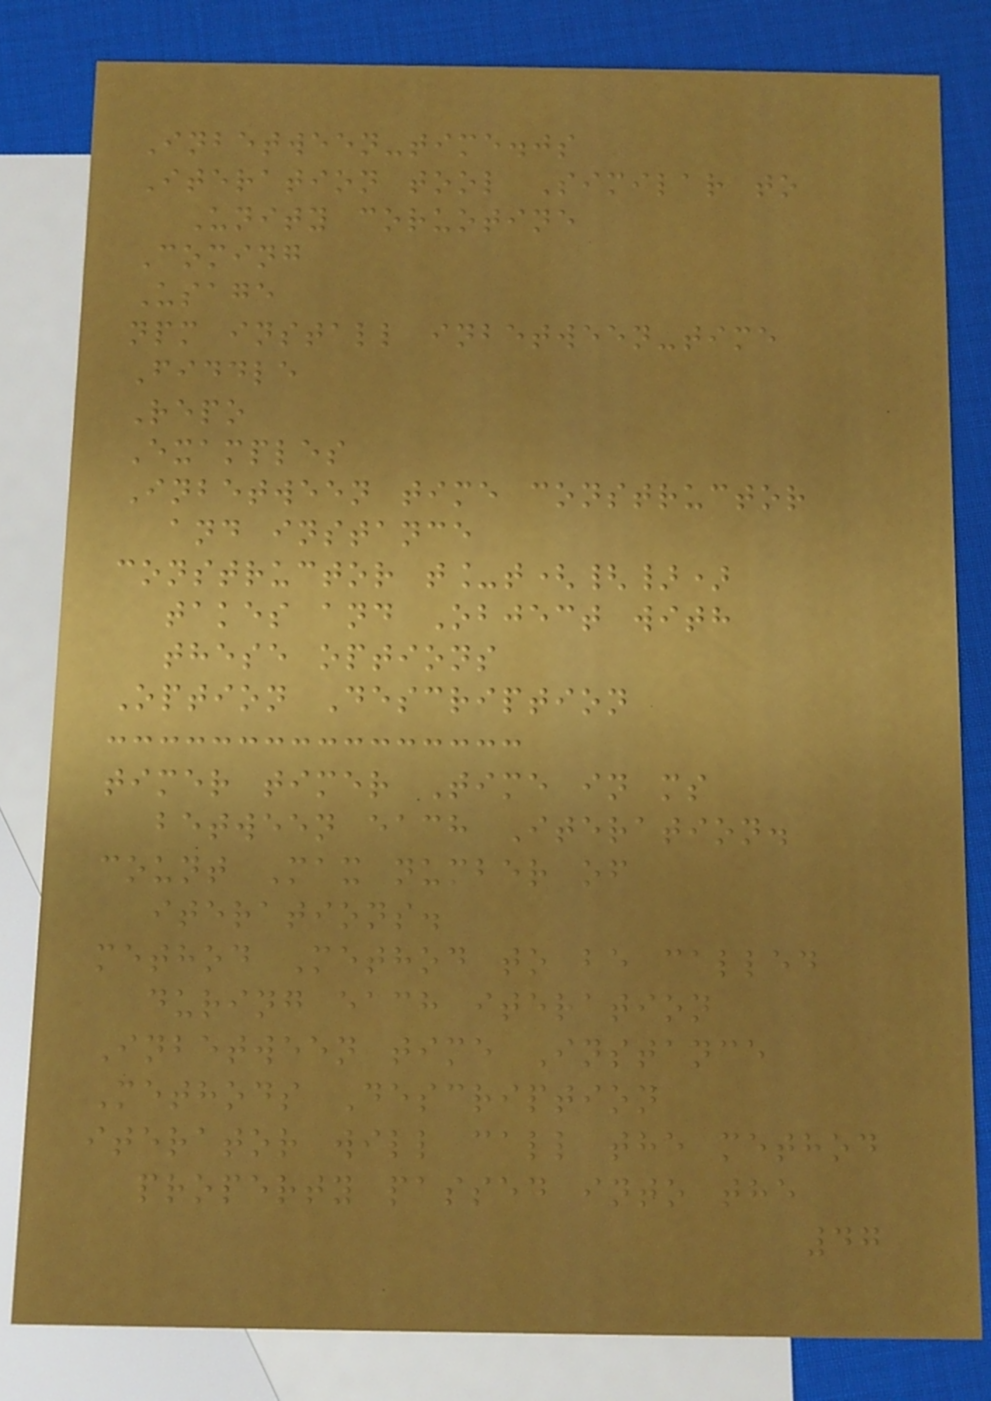Inbetween-time.js
Iteration tool Similar to
Unity coruotine
Coming
Usage
npm install inbetween-time
Fiddle
Repo
Examples
Inbetween time constructor
and instance
constructor t_t({})
takes and Object with
these options
Option Description
timer timer Time in ms
between each Iteration.
count Max number of
iterations.
method Method to be called
during each iteration
Inbetween time Instance
Methods Description
iterator will call the method
property passed into the
47
